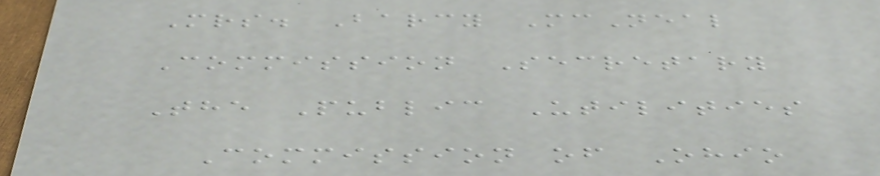Mrs. Barcy McNeal
Commission Secretary
The Public Utilities
Commission of Ohio
